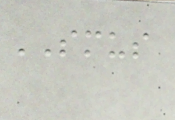SMUS
